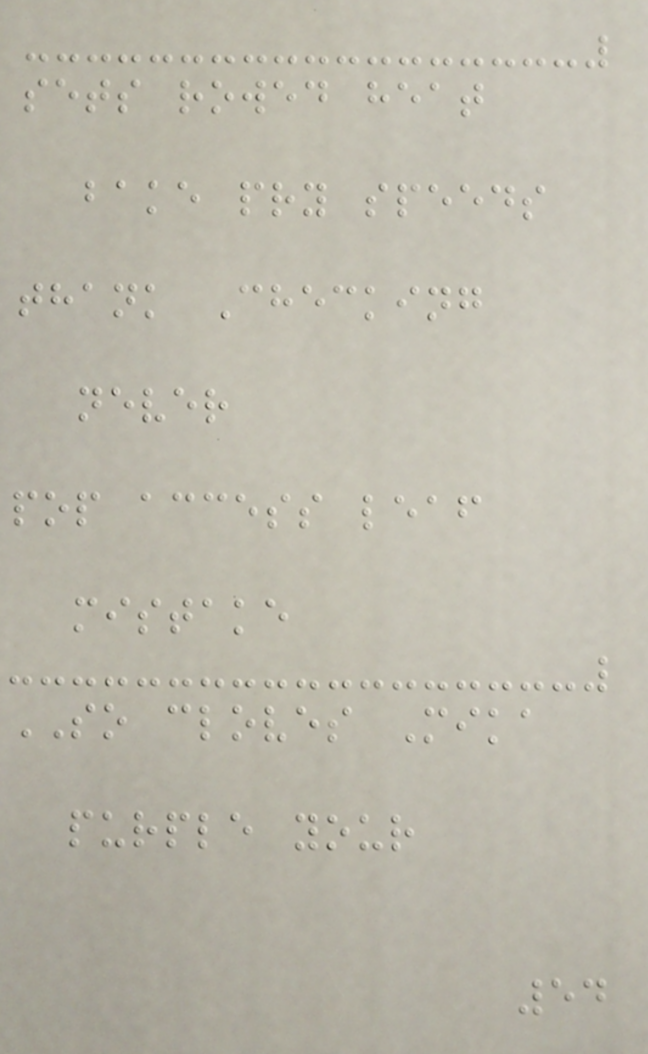sets rowed heat
bake pry speeds
thank Checking
never
pop access leaf
mistake
SO cloves Mika
purple your
54
